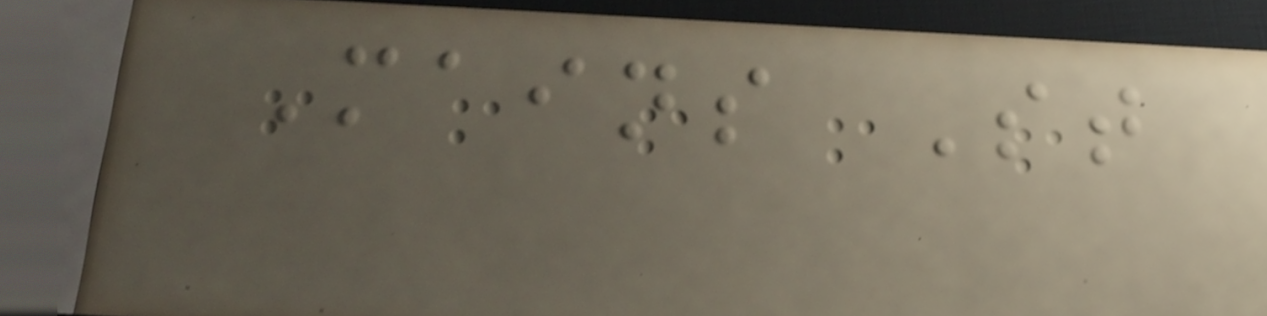Mains St
